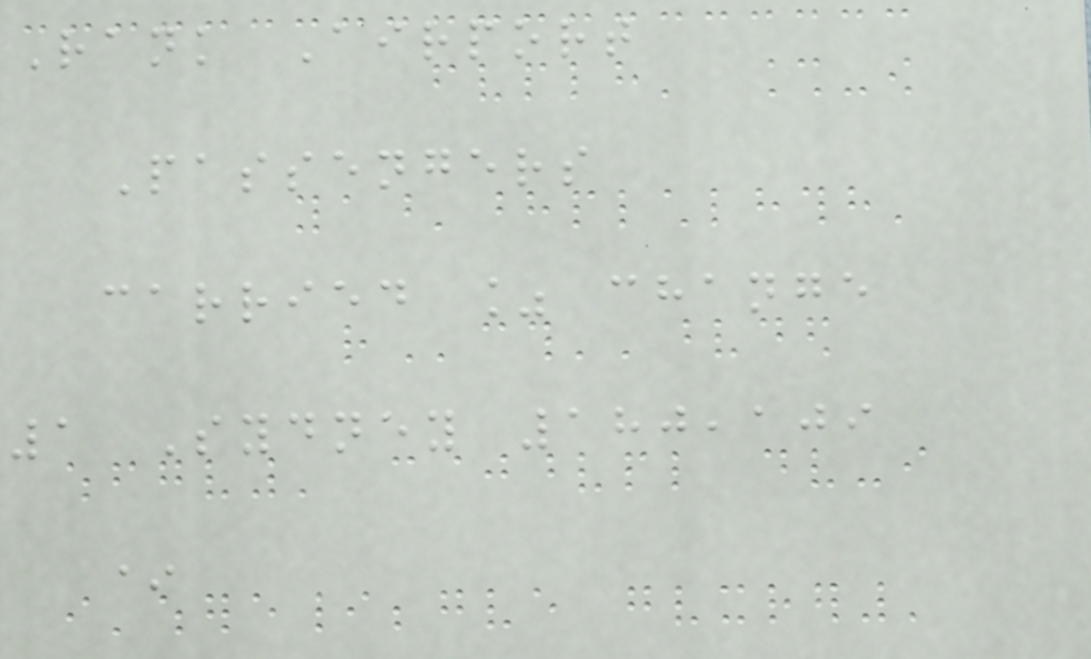Rank Airport
Passengers
carried % change
1 Sydney 180,109
*
